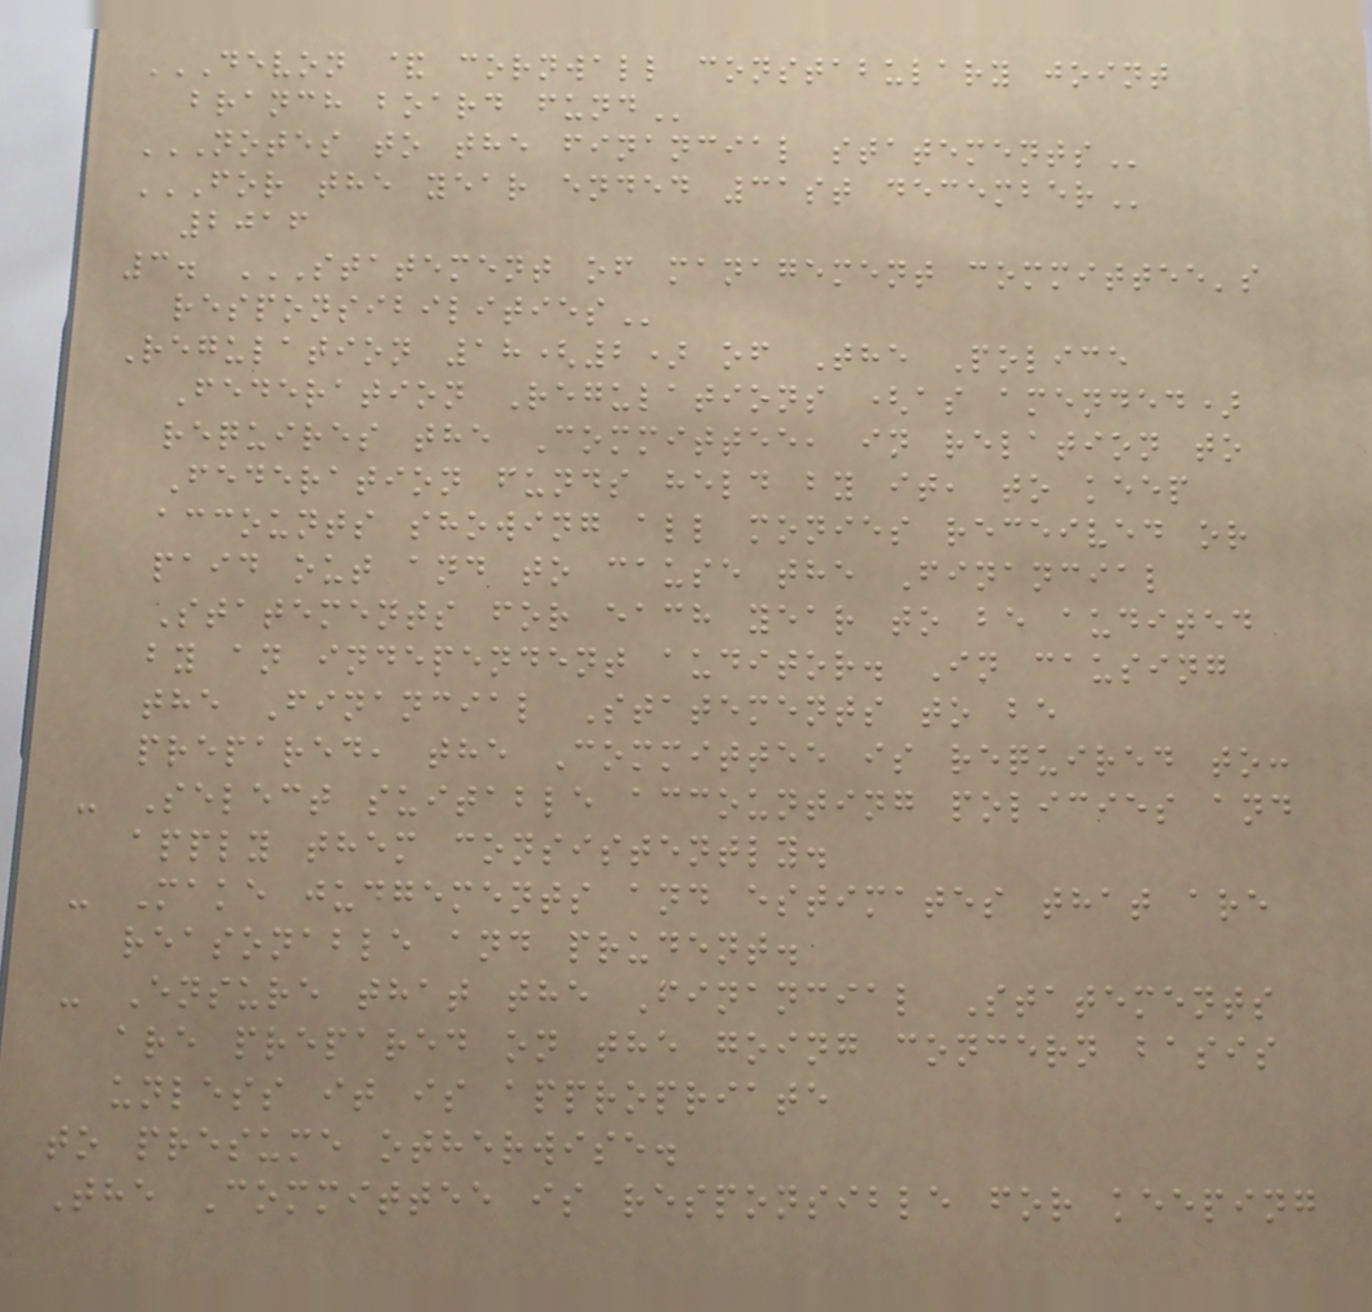DEVON & CORNWALL CONSTABULARY JOINT
BRANCH BOARD FUND
NOTES TO THE FINANCIAL STATEMENTS
FOR THE YEAR ENDED 31ST DECEMBER
2016
3. STATEMENT OF MANAGEMENT COMMITTEE'S
RESPONSIBILITIES
Regulation 18(2) of The Police
Federation Regulations (as amended)
requires the Committee, in relation to
Federation funds held by it, to keep
accounts showing all monies received or
paid out and to cause the Financial
Statements for each year to be audited
by an independent auditor. In causing
the Financial Statements to be
prepared, the Committee is required to:
- Select suitable accounting policies and
apply them consistently.
- Make judgements and estimates that are
reasonable and prudent.
- Ensure that the Financial Statements
are prepared on the going concern basis
unless it is appropriate
to presume otherwise.
The Committee is responsible for keeping
